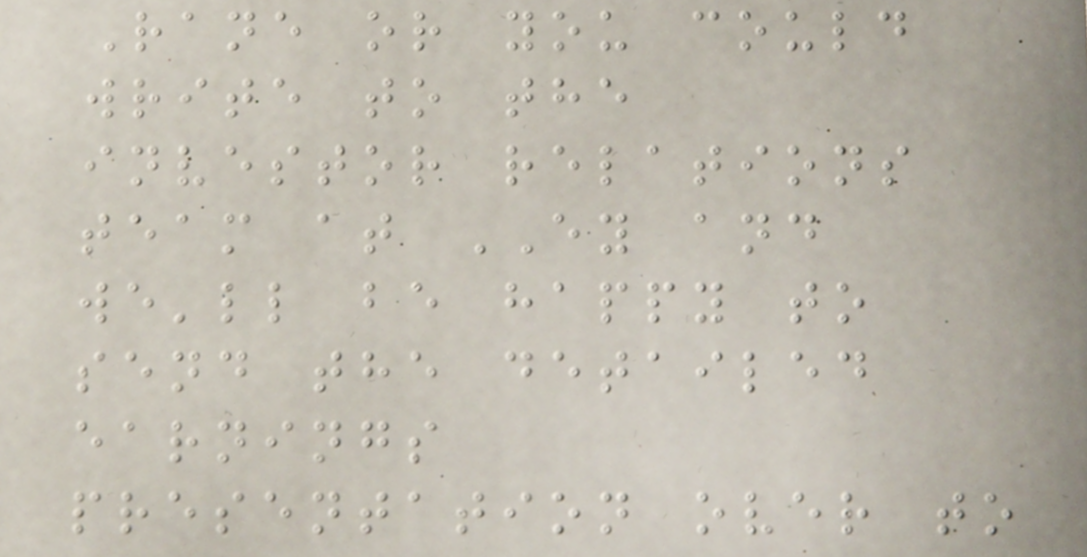Rane or you could
write to the
investor relations
team at EY and
we'll be happy to
send the detailed
earnings
presentation over to
